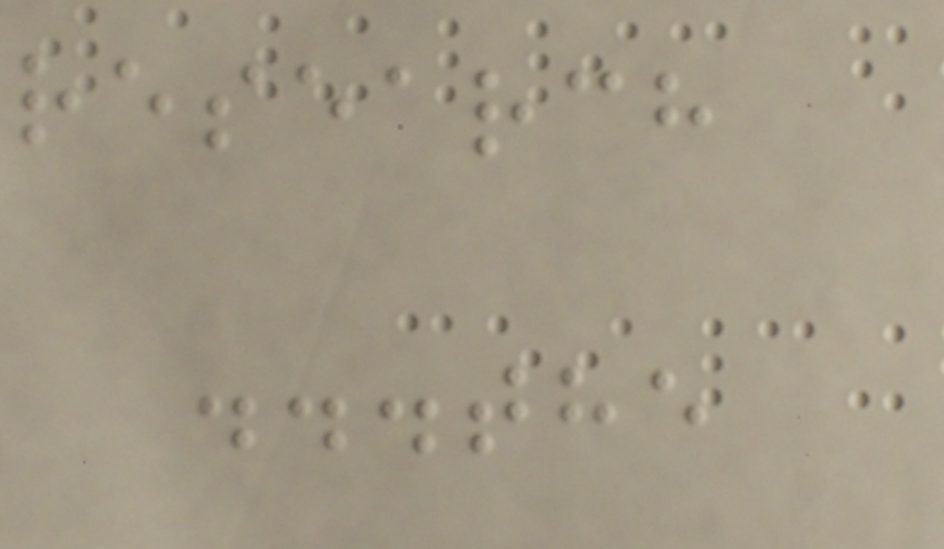research
...the
